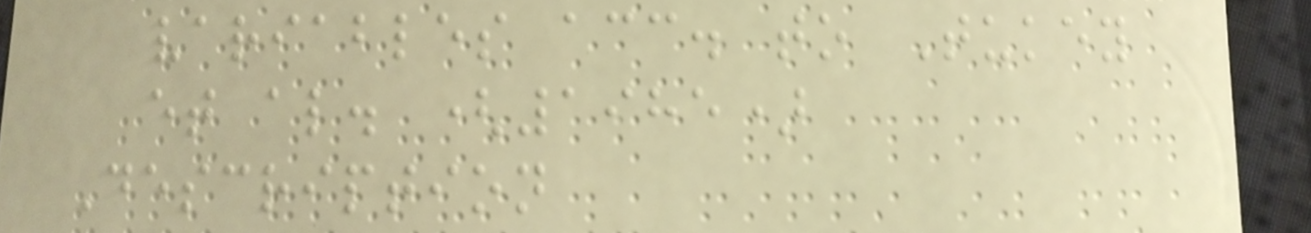variables acc. to Tukey
et al. (1985)
Description
